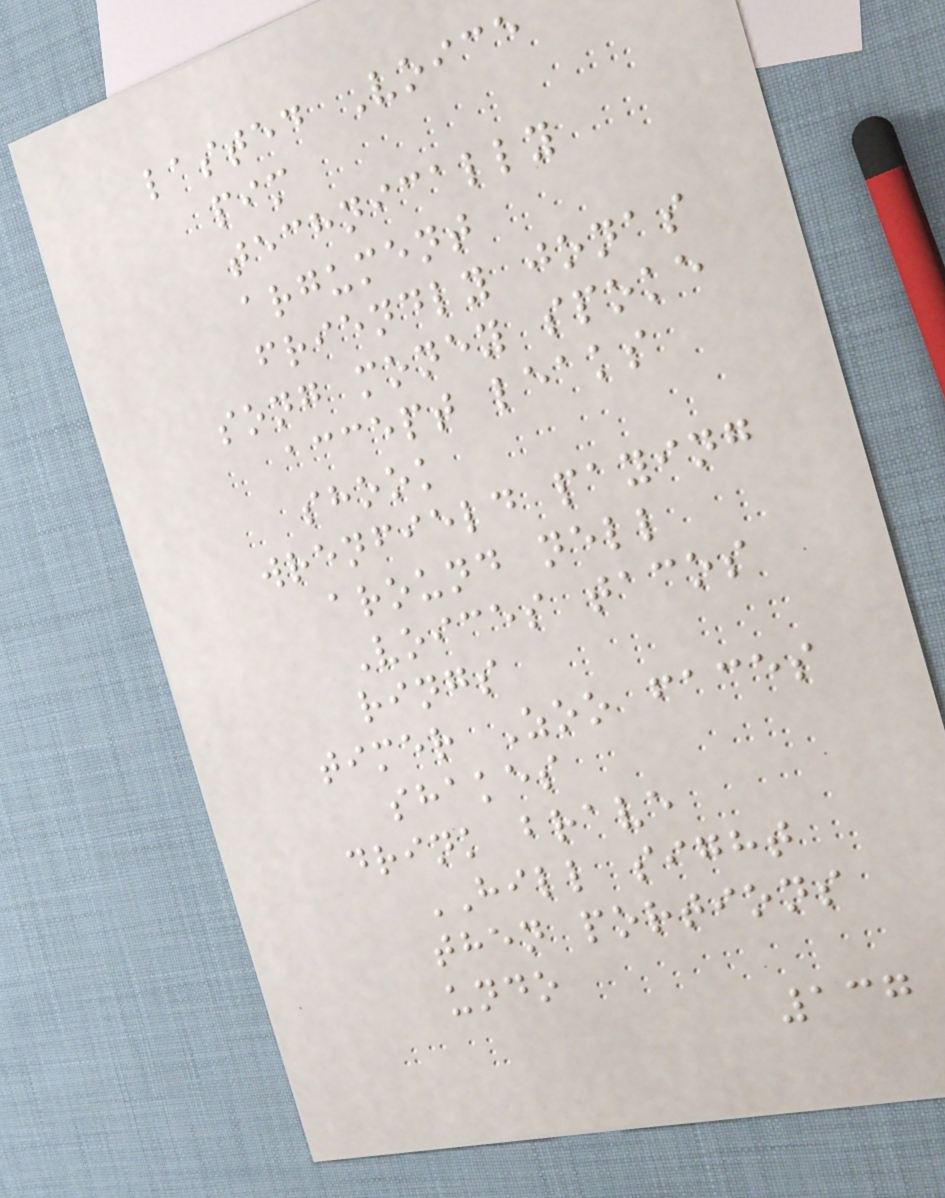lasted Voice
pim
technically
argument
friendly jonas
song money spoke
accept leaks
shook
wrenfield paying
around nell
Voices tacos
rings
timer Zoo faces
shakes
drink brave
HILL sight
then portions
undo
137
